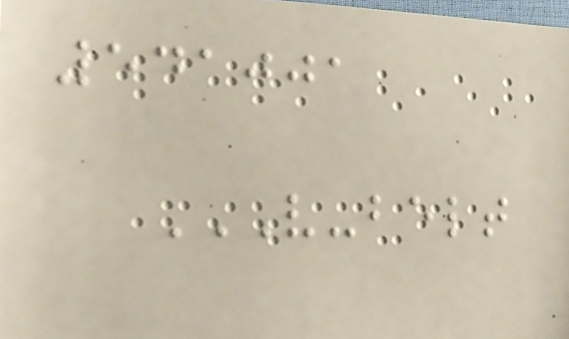541001
V-BELT
